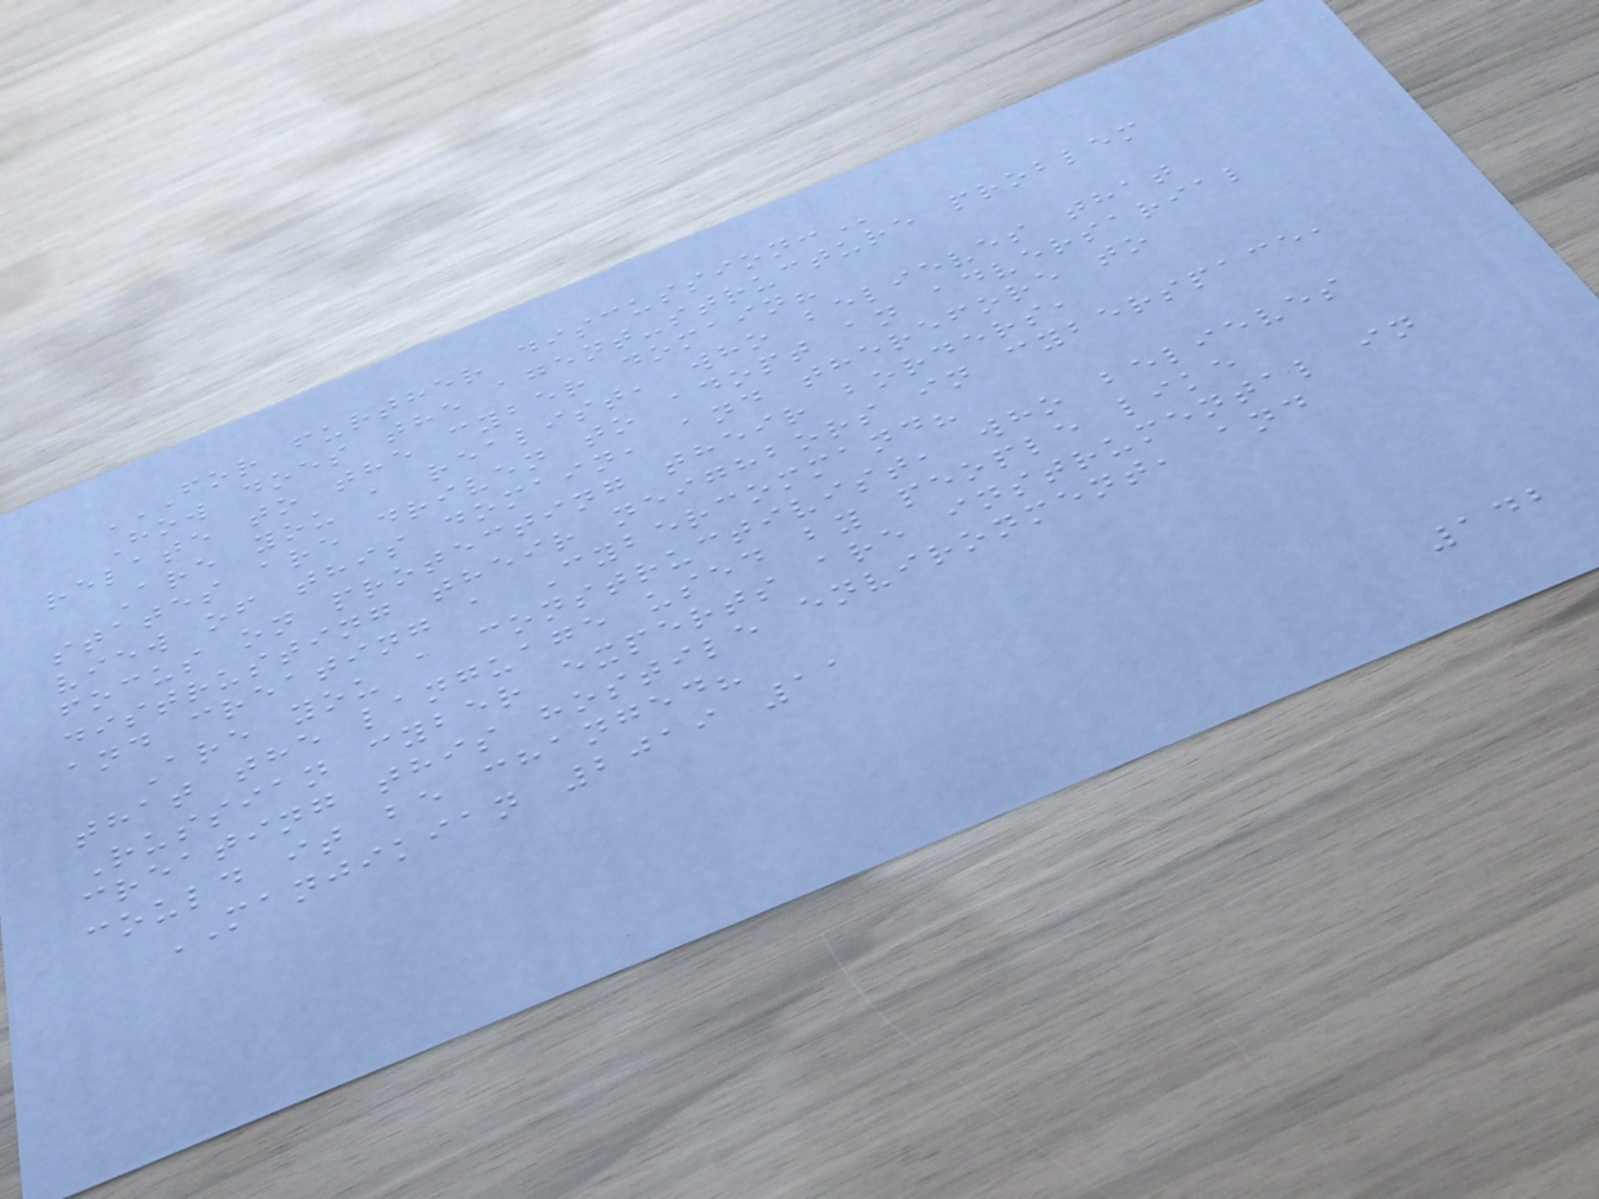FOR FURTHER DISCUSSION:
How does the agent-structure problem
relate to the cyber domain?
Are you a realist, who believes that
states are driven to adopt an adversarial
view of this domain, and therefore to
focus on protecting their borders,
distrusting their neighbors in cyberspace,
and creating a Cybercommand?
Are you a constructivist, who believes
that the language used by people like
Russian cyber experts are instrumental in
creating this hostile environment, and
could it be changed?
MANJIKIAN 2019 11
142
